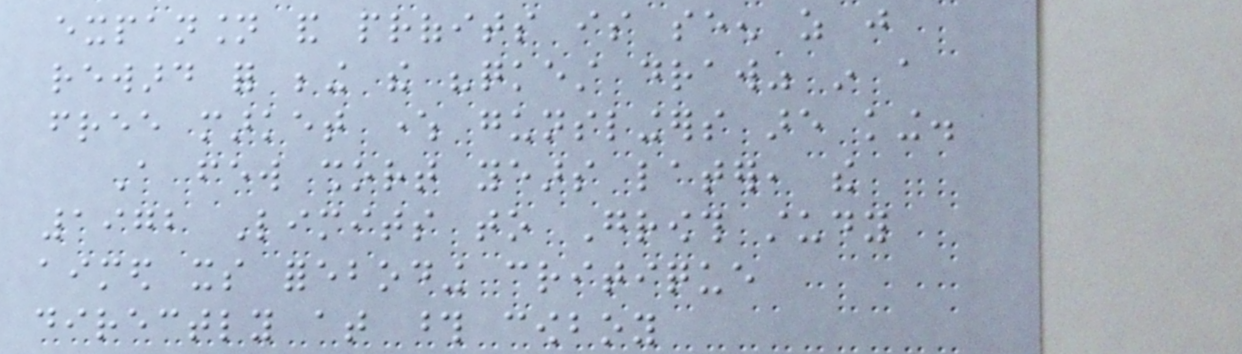expansion and profits is seen as just
reward for being the "quickest draw" in a
free market where gunslingers are king.
A few short years later, the
1972 Limits to Growth study
aimed its foreboding critique
directly at those cowboy
